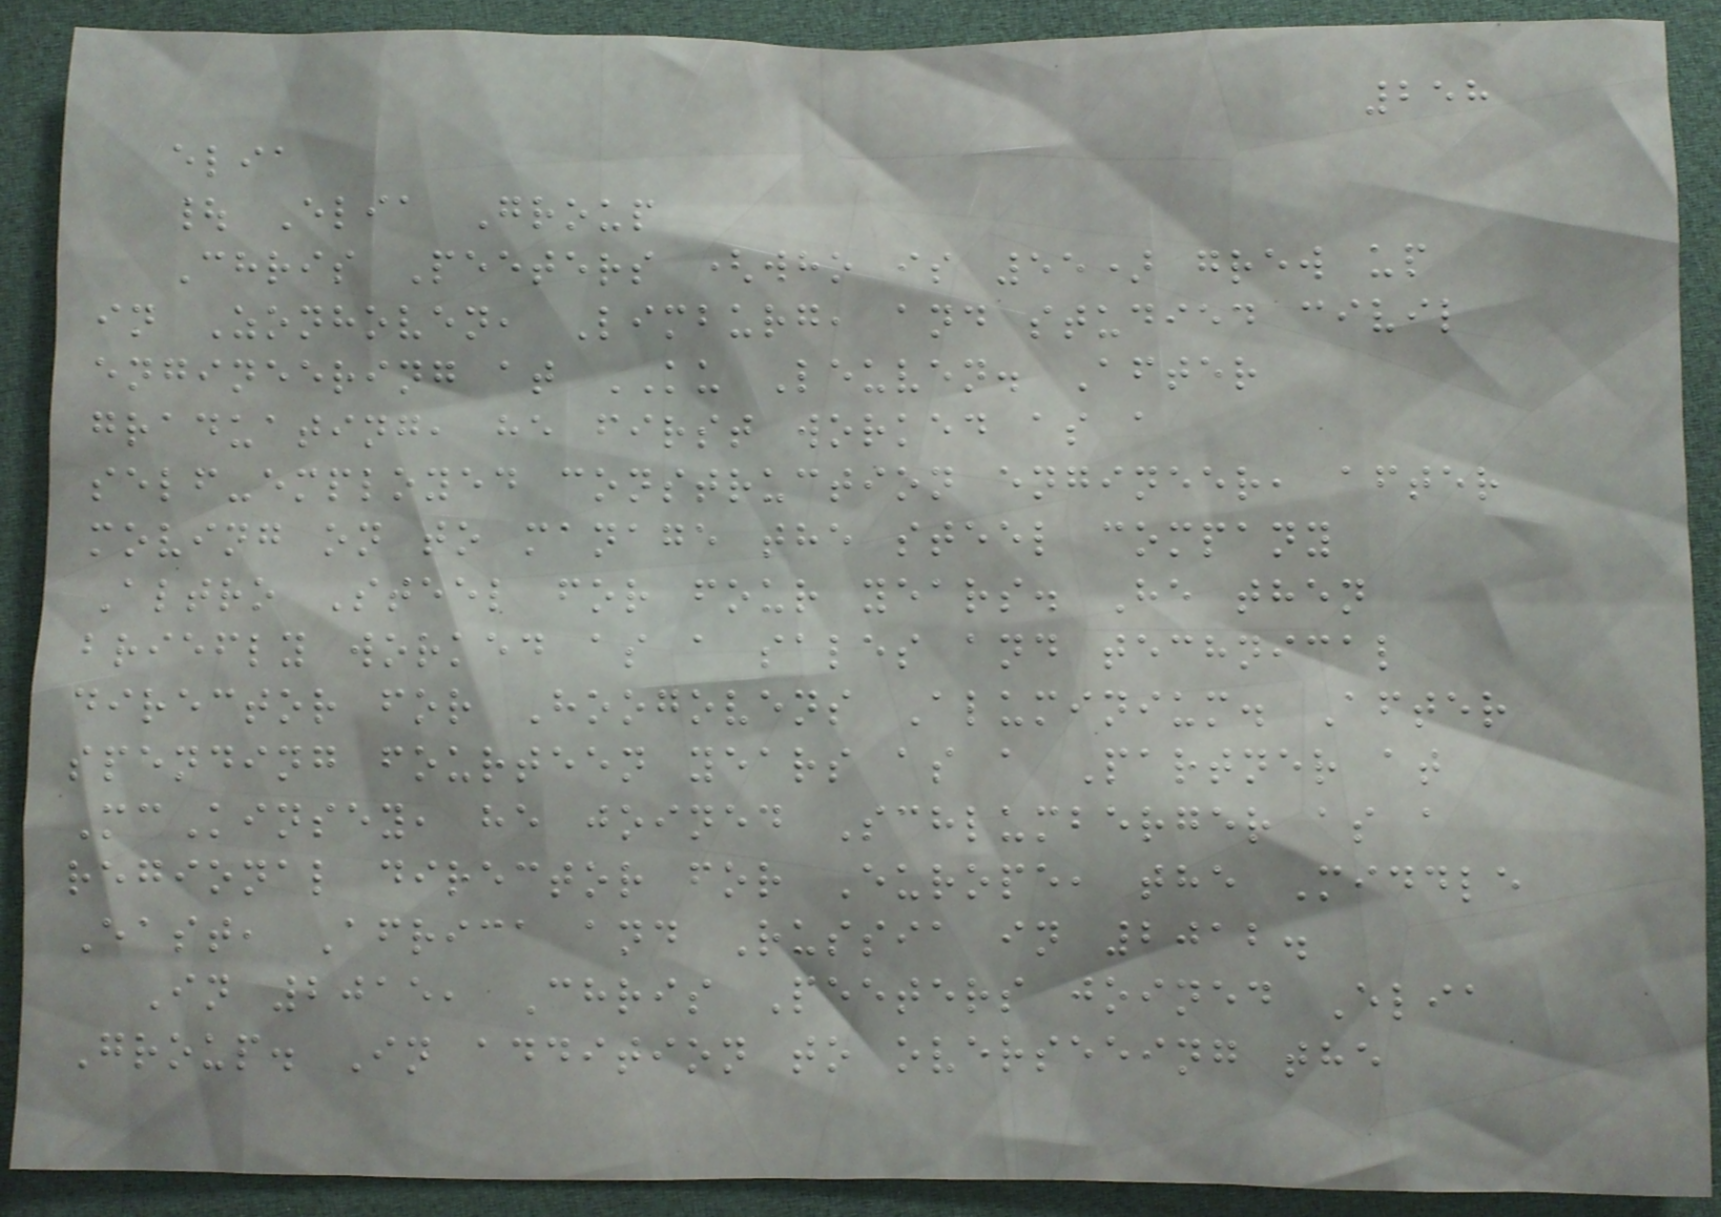258
elia
| Elia Group
Chris Peeters (who is 55) grew up
in Zonhoven, Limburg, and studied civil
engineering at KU Leuven. After
graduating, he first worked as a
self-employed construction engineer, after
moving on to manage the steel company
Altro Steel for four years. He then
briefly worked as a sales and technical
director for Hoogovens Aluminium. After
spending fourteen years as a Partner at
McKinsey, he joined Schlumberger as a
regional director for Europe, the Middle
East, Africa and Russia in 2012.
In 2015, Chris Peeters joined Elia
Group. In addition to overseeing the
